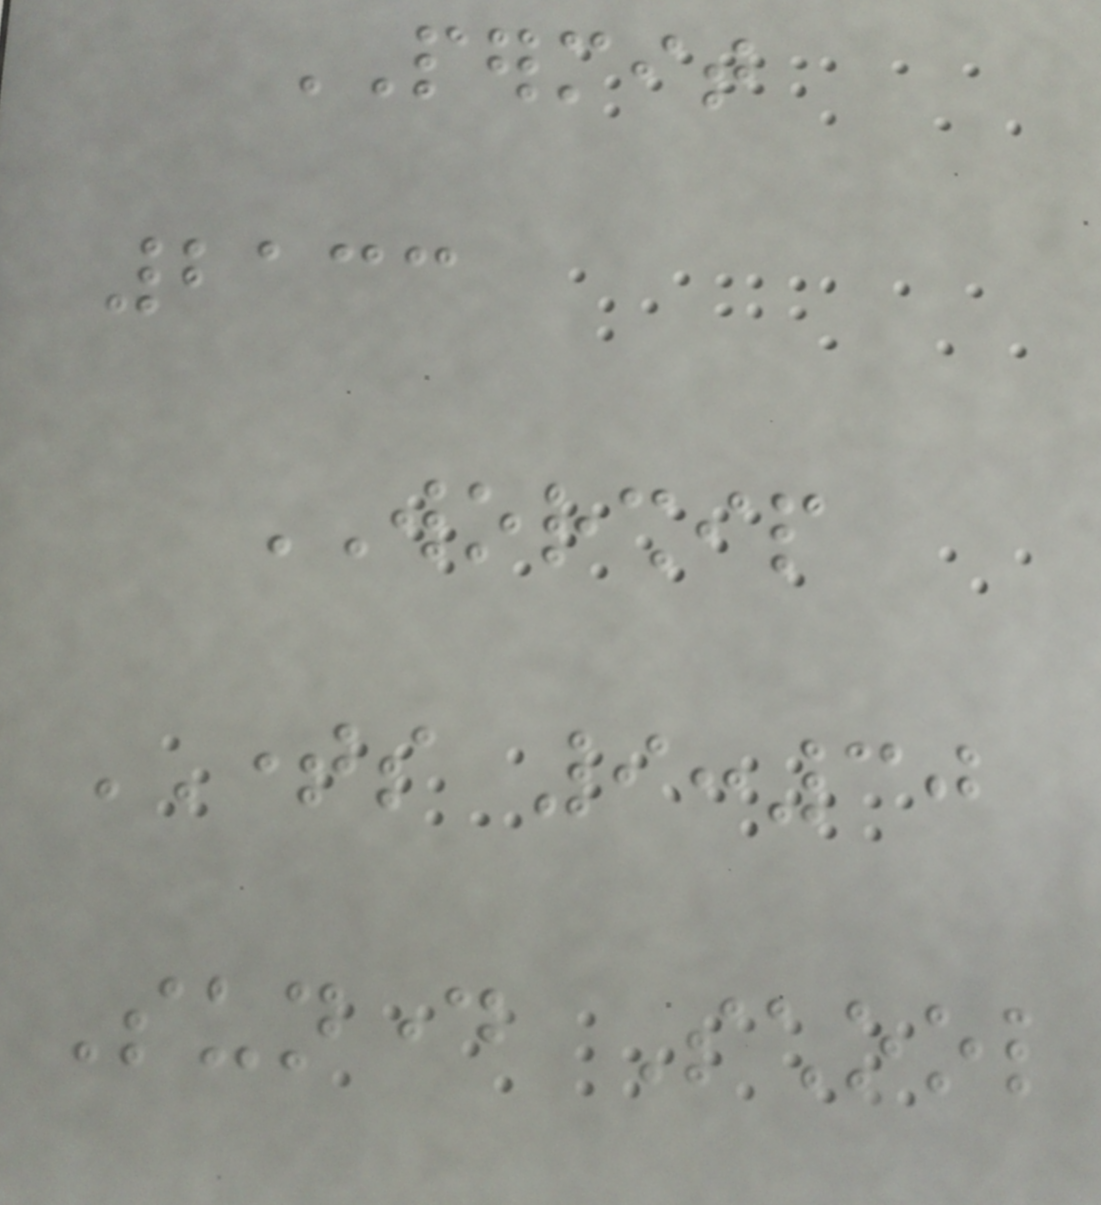PERMIT
2133
WORSHIP
TIMES 9:30
Sunday School
